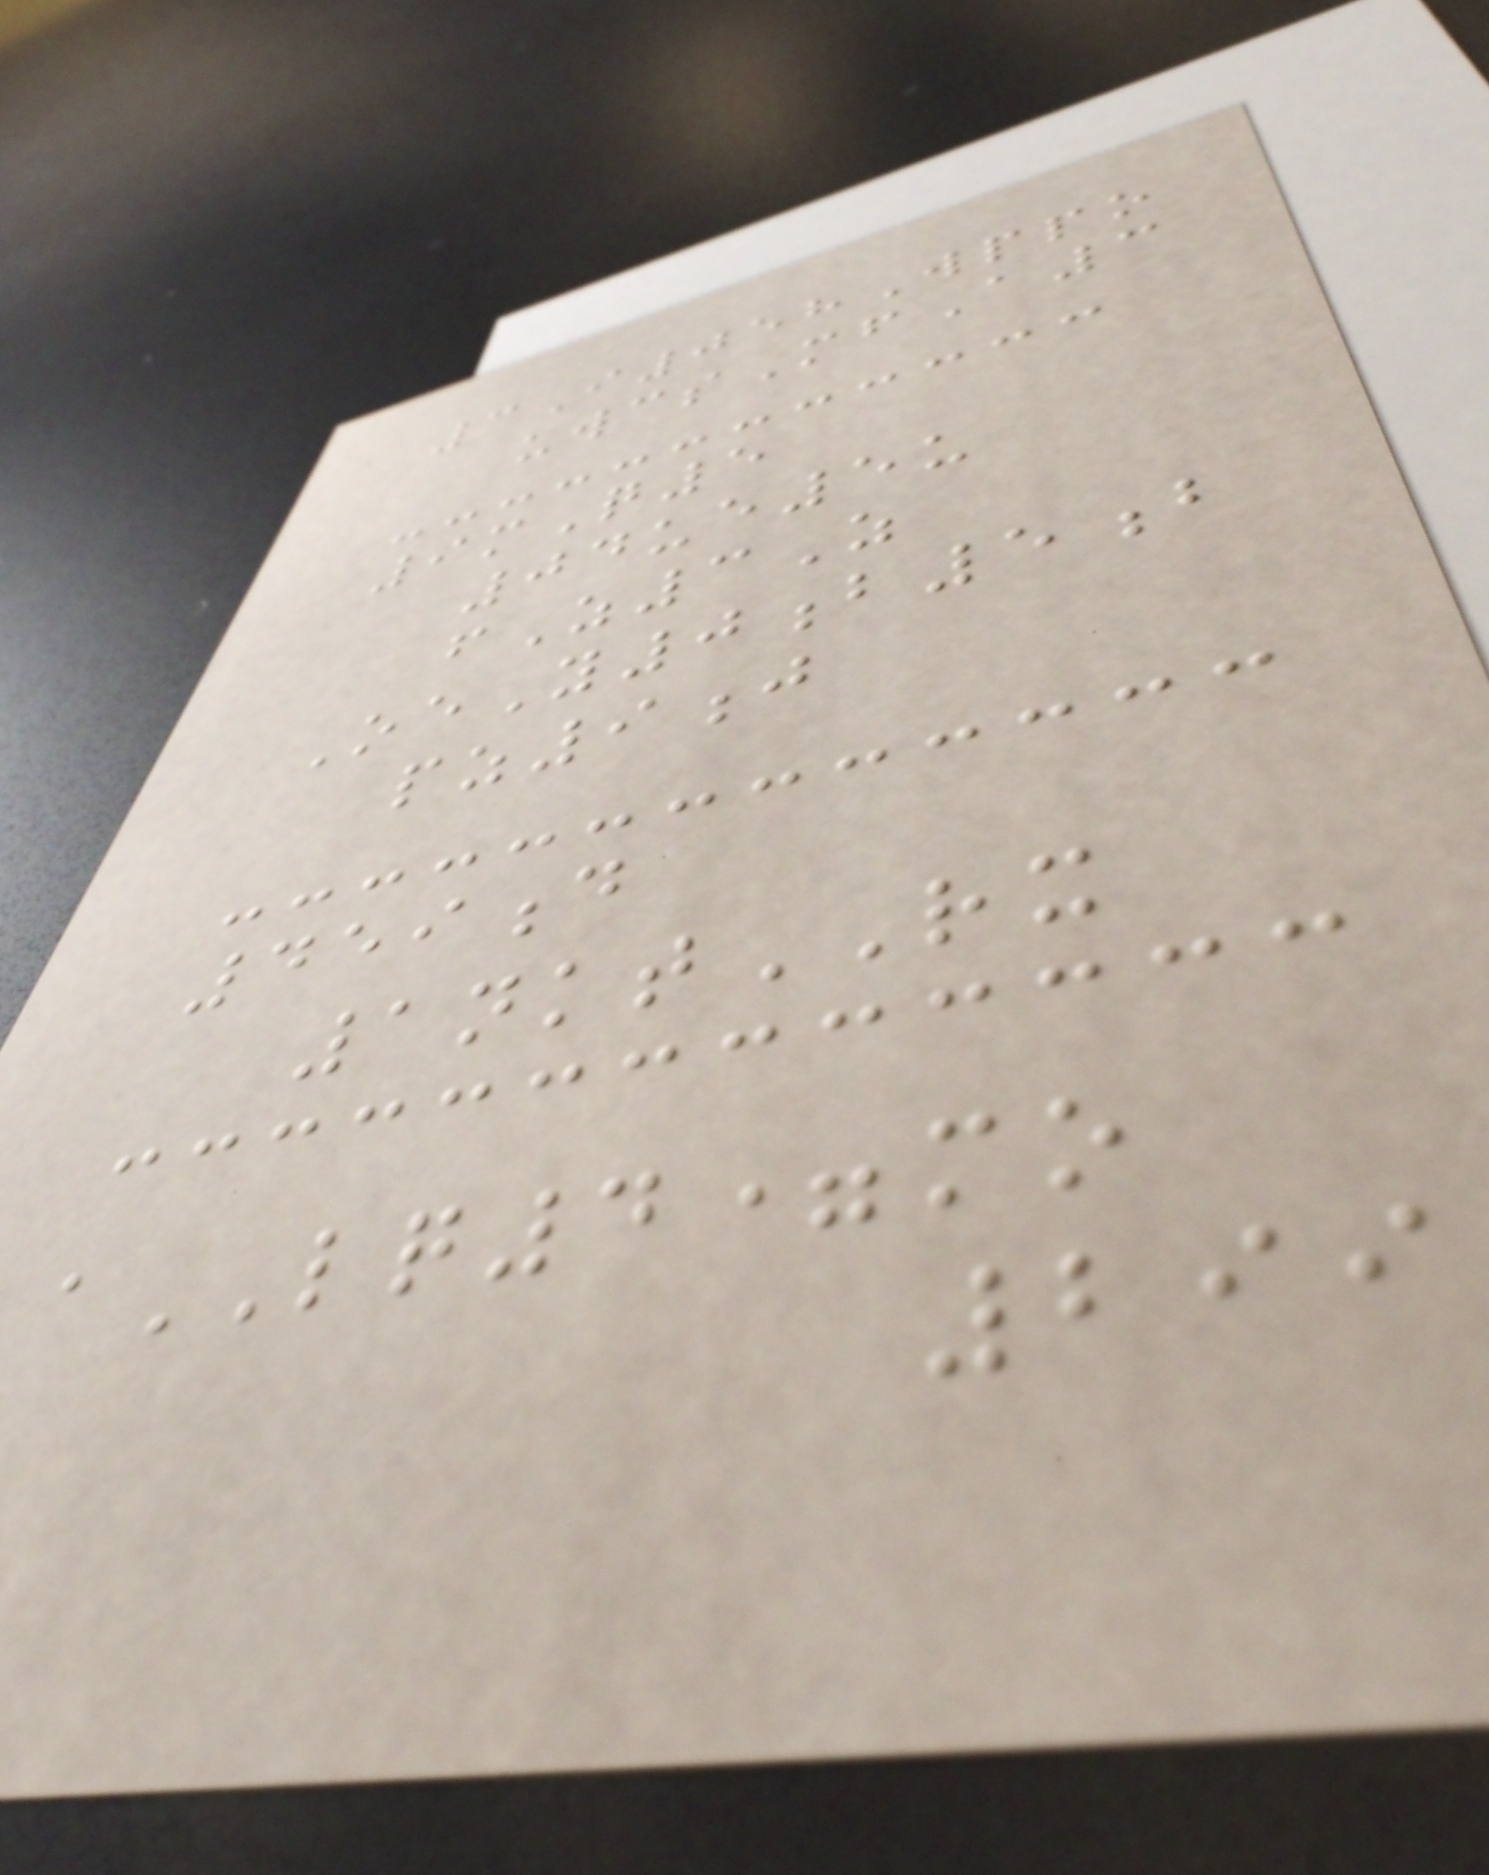3I058Wppo
uwcsMfA3
9mQ5
04ue5u
fZ3Z
OeY0b5b
pz9j
459d
1nktRX
aLQ4=mo
299
